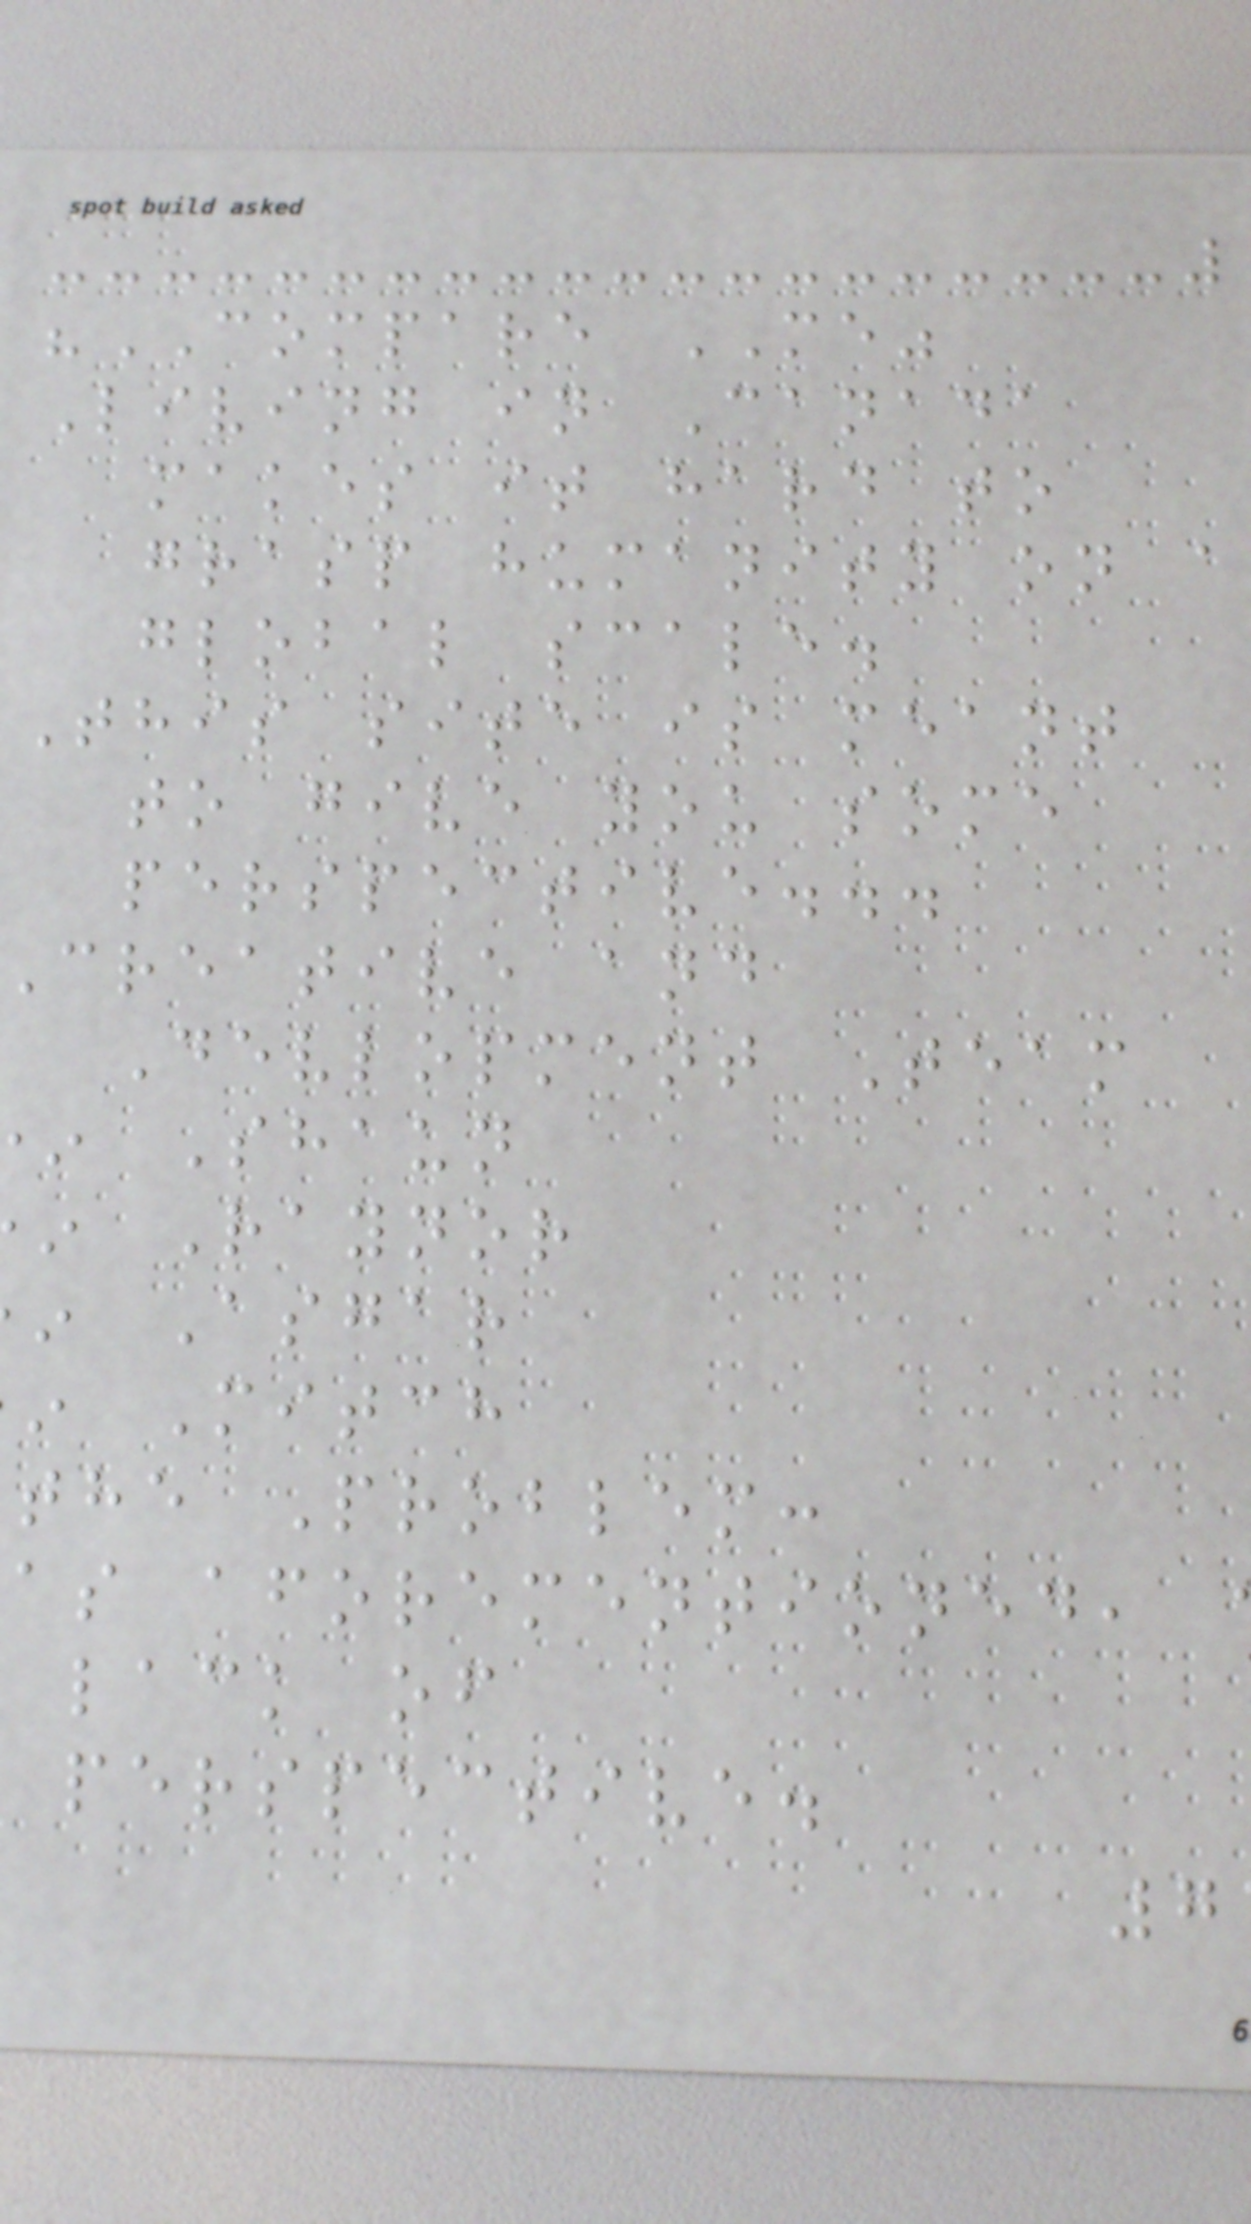"COMPARE ME"
Living in Canada
makes it hard to
grasp humanity on a
global scale.
This site is meant
to give you some
perspective...
creative and
Devlopment Team
Shaun
Raynor
Asgar
Mitch
the Problem:
as aforementioned,
lack of
perspective.
